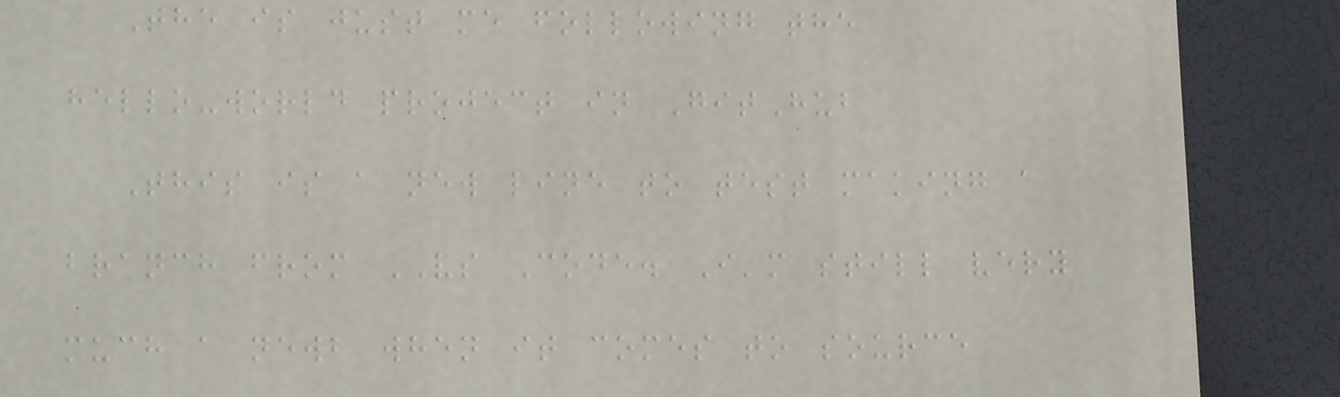The is just me following the
hello-world project in GitHub
This is a new line to test making a
branch from VS Code. I'm still very
much a newb when it comes to source
